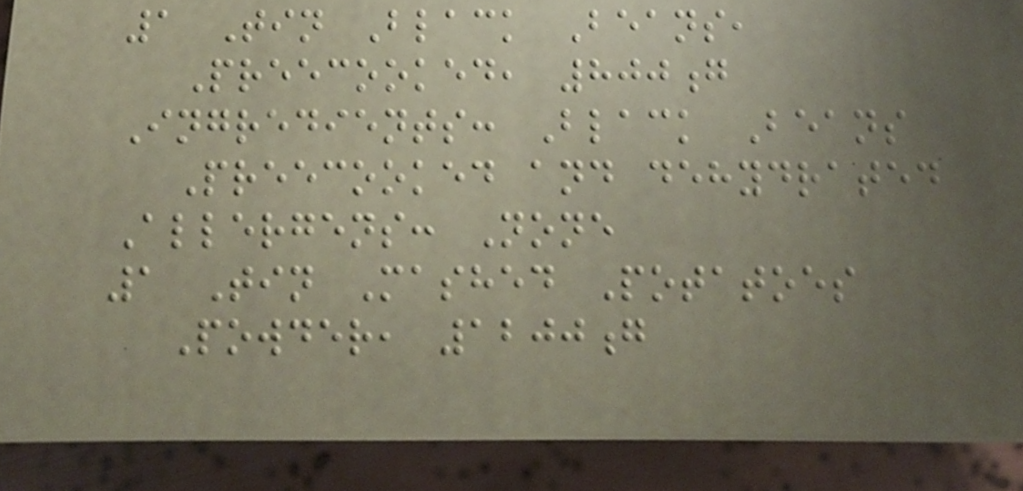1 Tin Black Beans,
Preecooked, 800g
Ingredients: Black Beans
Preecooked and dehydrated
Allergens: None
1 Tin Mashed Potatoes
Powder, 1200g
